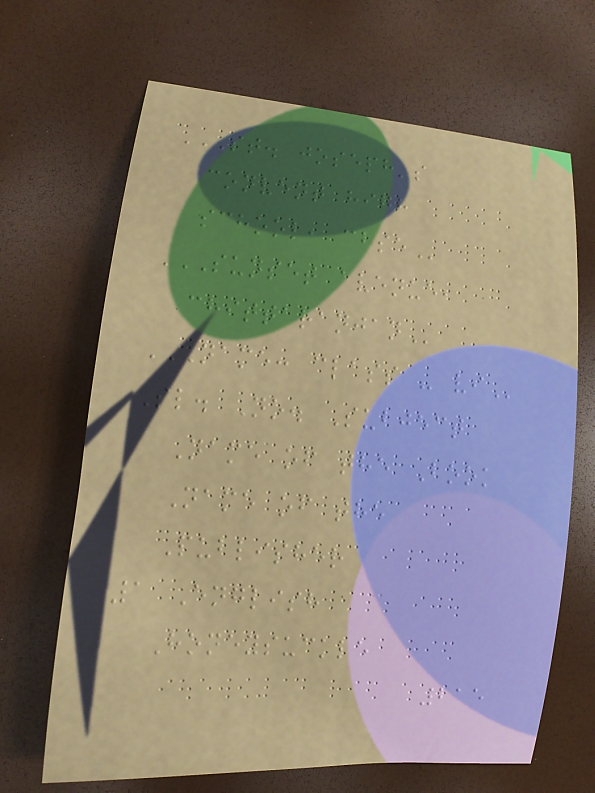ST. JOSEPH'S
CONVENT HIGH
SCHOOL, CBSE
SUNSET AVENUE,
CHITTARANJAN
NAME: CLASS - VI
Sl. No. Subject
Name of the Book
Name of the
Publisher
1 English
Honeysuckle
215
